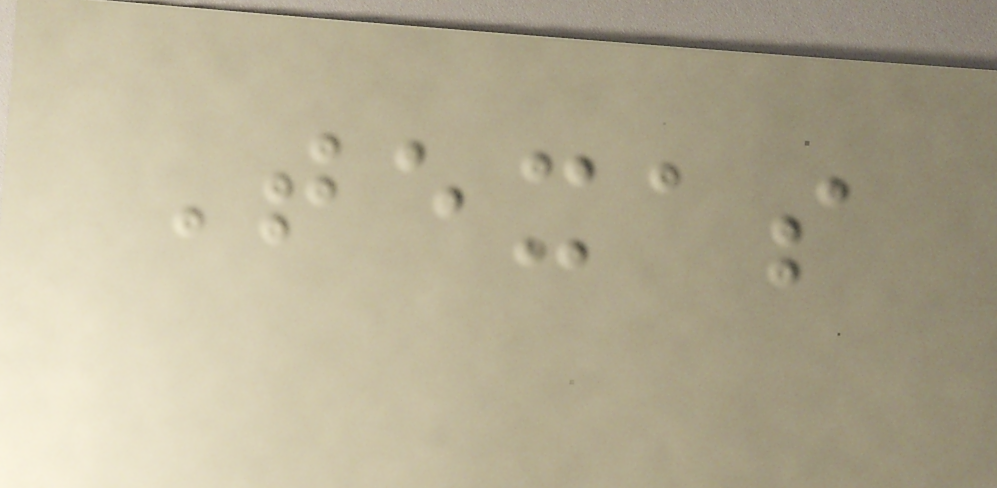Texas
